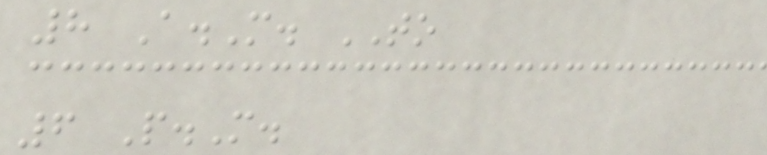8 A.M. TO
6 P.M.
